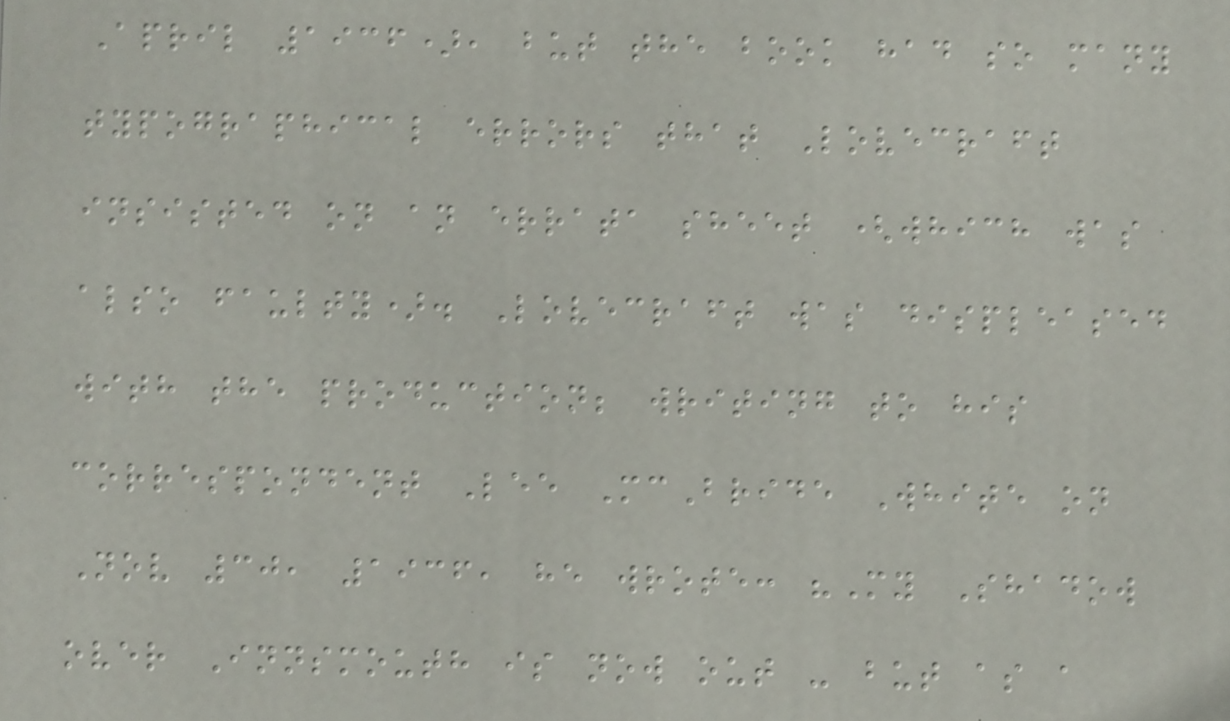April 1936), but the book had so many
typographical errors that Lovecraft
insisted on an errata sheet (which was
also faulty). Lovecraft was displeased
with the production; writing to his
correspondent Lee McBride White on
Nov 30, 1936, he wrote: "My Shadow
over Innsmouth is now out - but as a
